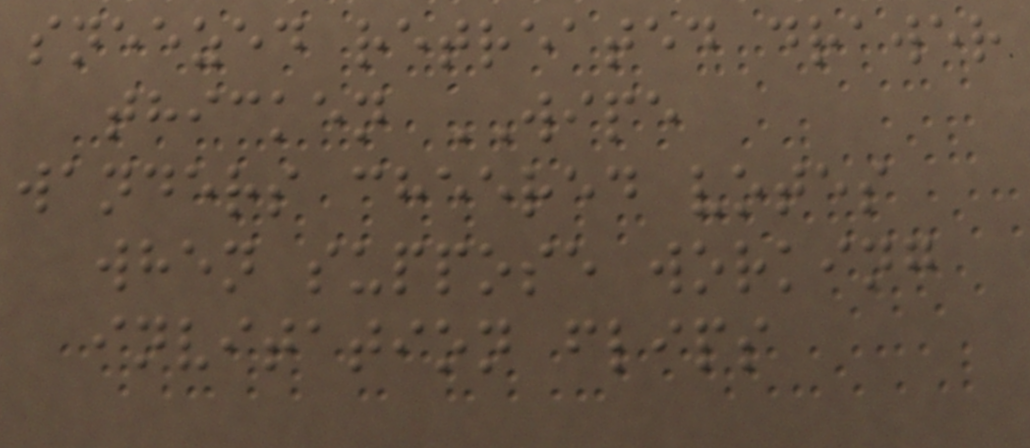sneezed retreated drawer
thicken WIPE
wanders cheered votes
when suppose working
invitation flips
